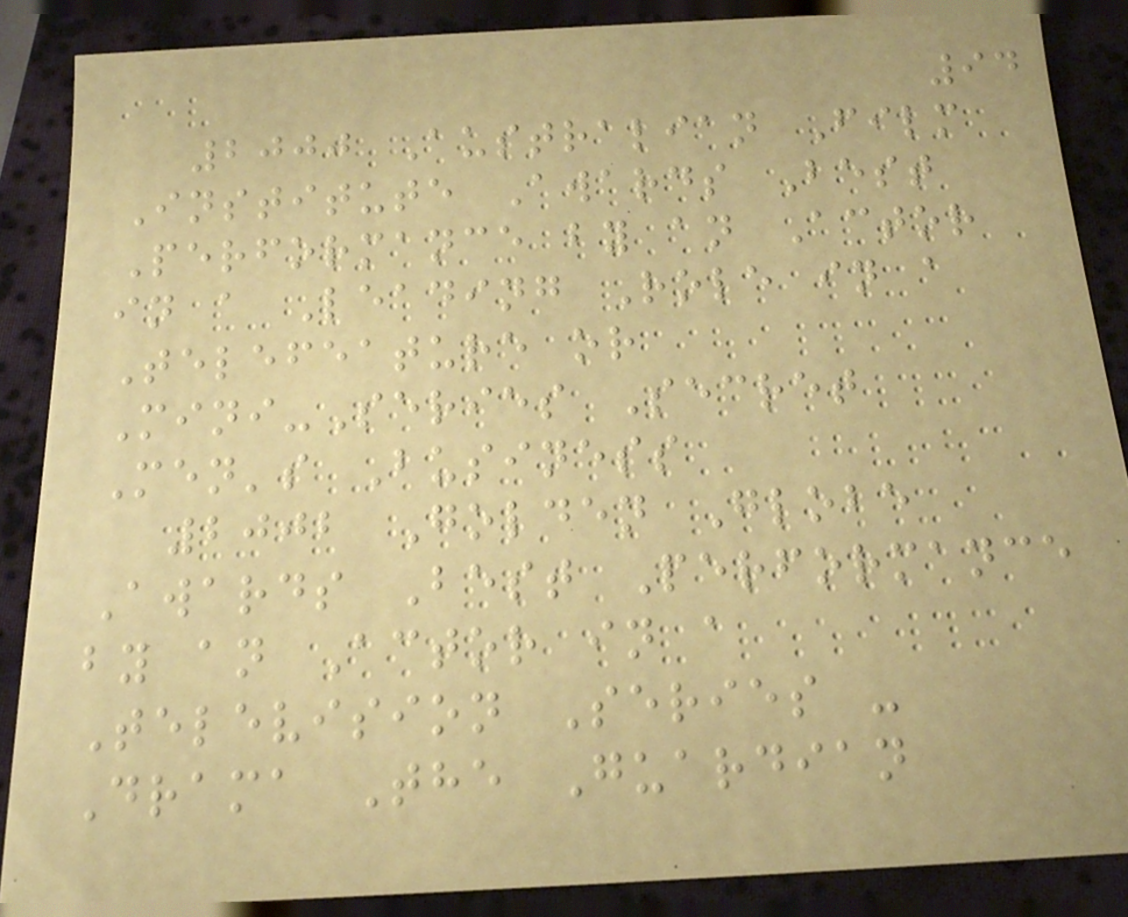94
2000 Australian Film
Institute Awards Best
Performance by an Actor
in a Leading Role in a
Telefeature or
Mini-Series Secret
Men's Business
2002 Golden Globe
Awards Best Performance
by an Actor in a
Television Series -
Drama The Guardian
